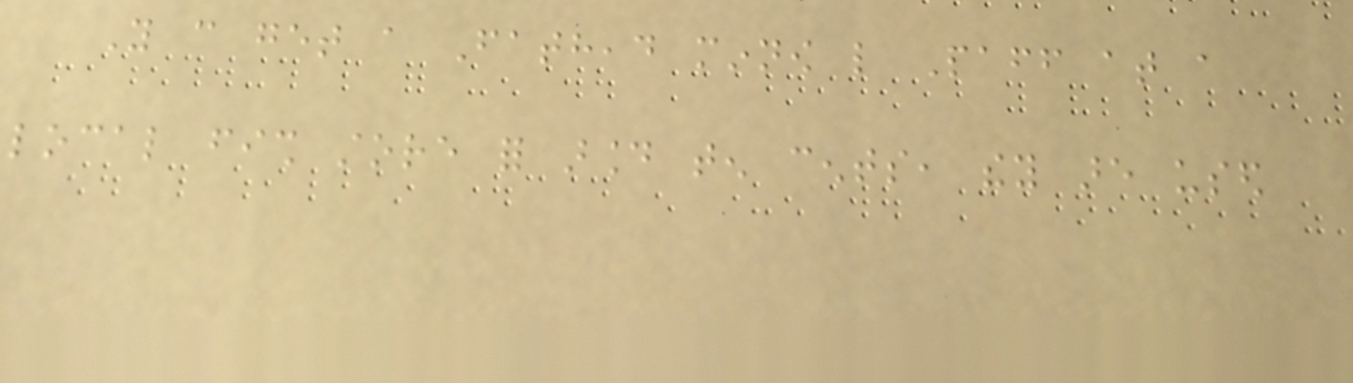You can get a Fathead minnow like Paff at a
local fish store for around ten cents, they are used
